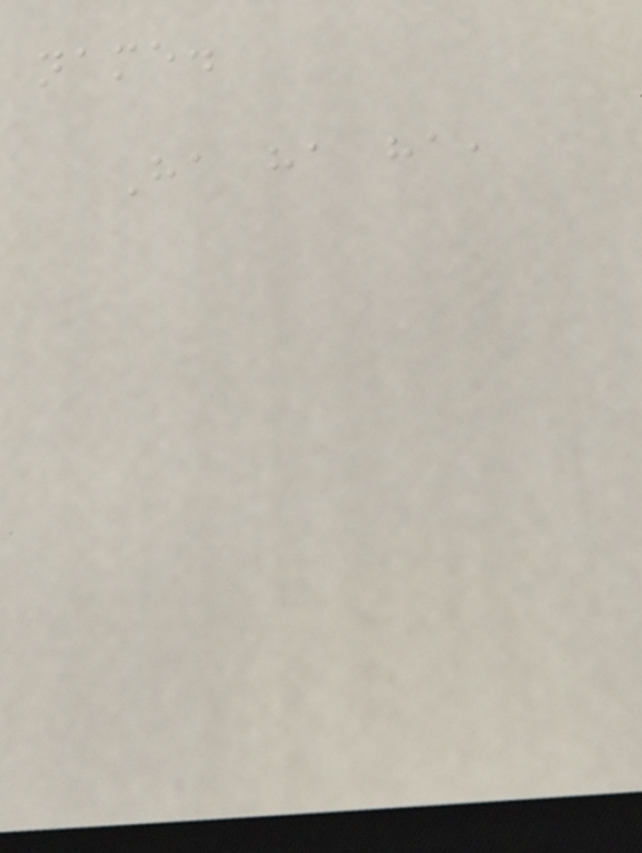name.
Ha ha ha,
